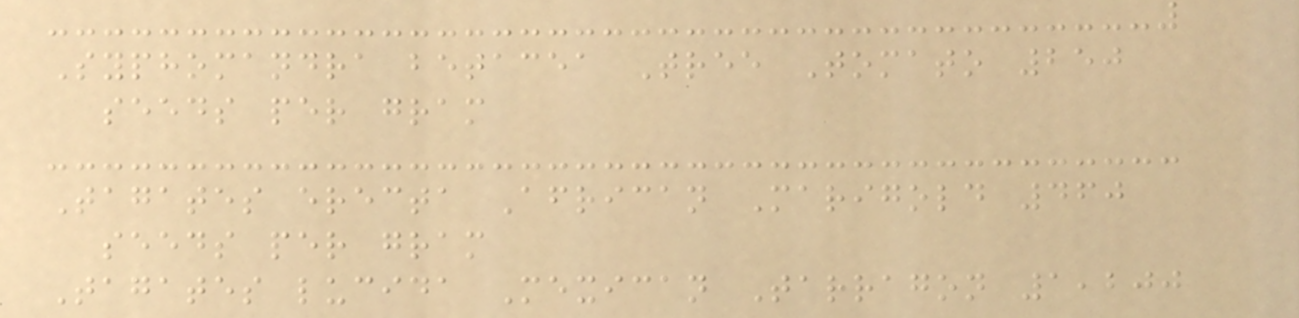Syphomandra betacea Tree Tomato 250
seeds per gram
Tagates erecta African Marigold 460
seeds per gram
Tagates lucida Mexican Tarragon 1,200
